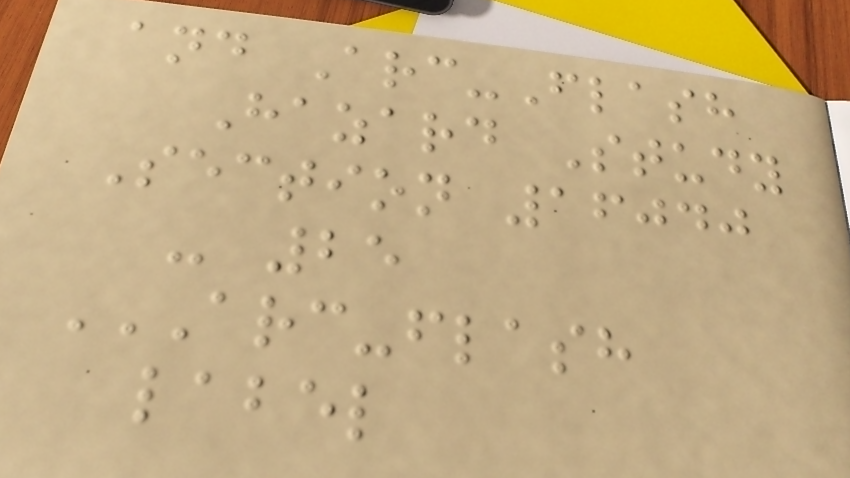and Arc-Flash
Hazard Study
Section 16040
- 25
ARC-FLASH
LABEL
